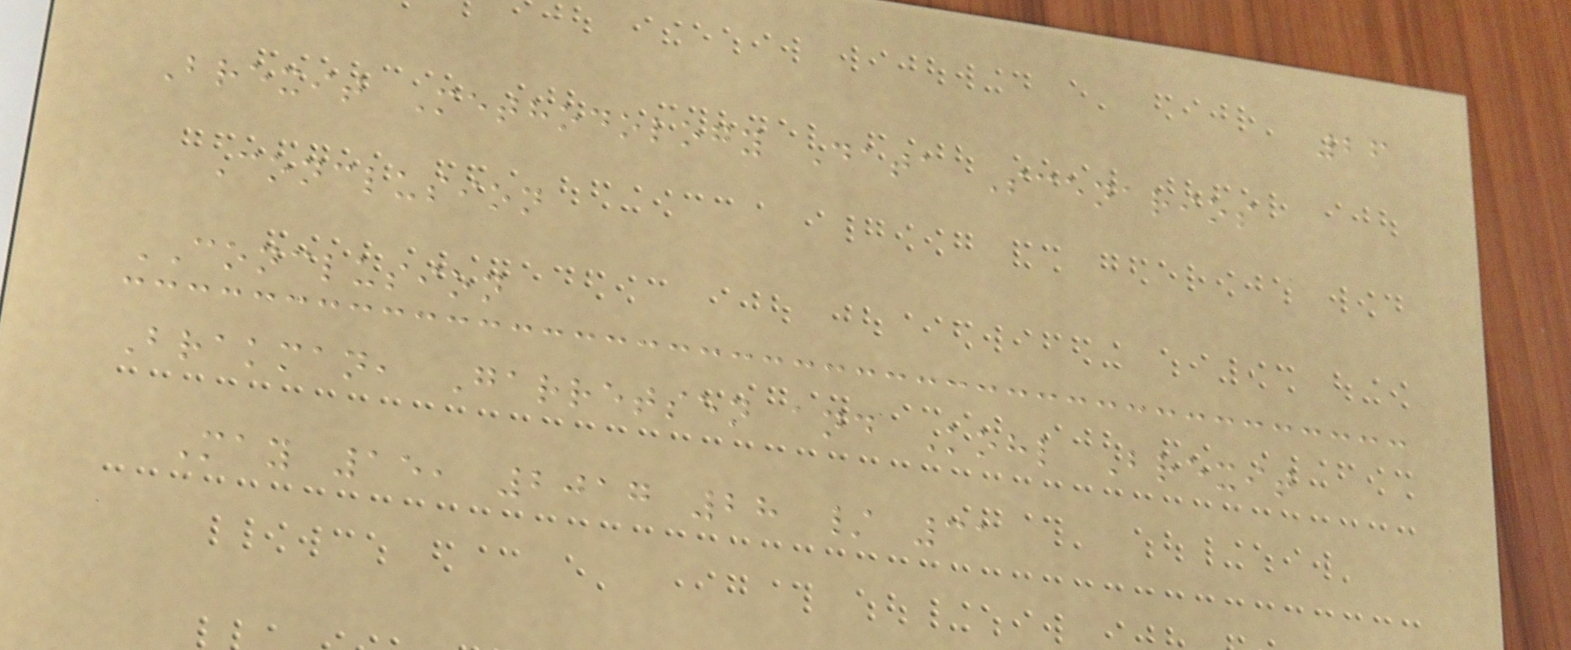26
Brexit Methodology Data Scenarios
Conclusion
CONCLUSION
Brakman, Garretsen and Kohl Brexit
May 15, 2017 28 / 31
